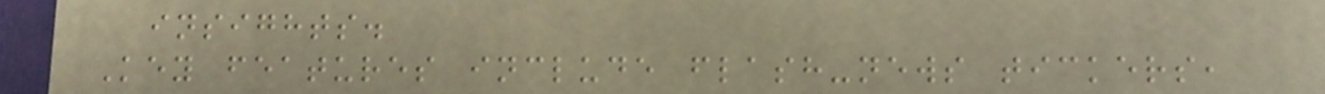insights.
Key features include flash-news tickers,
